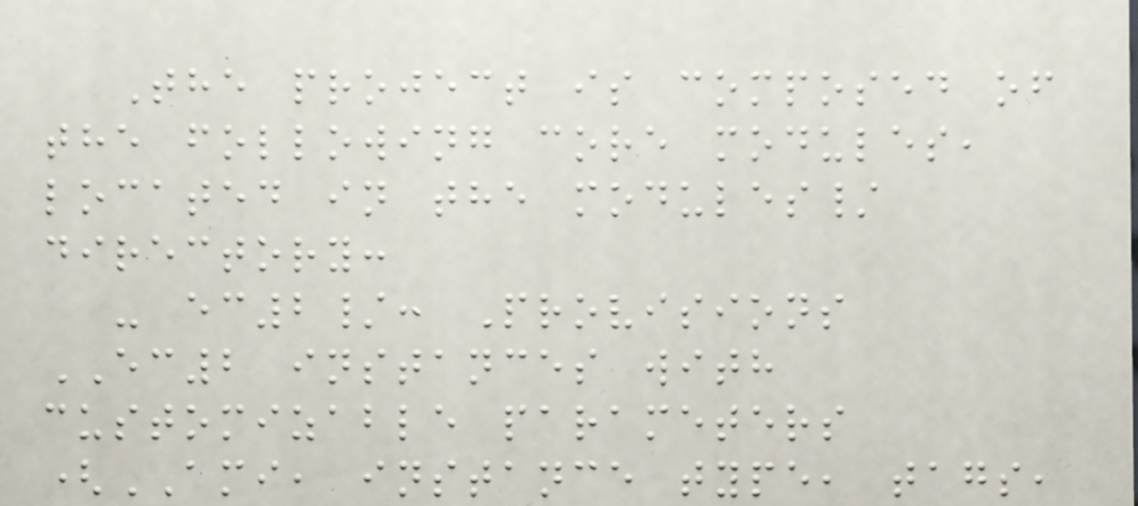The project is composed of
the following core modules,
located in the modules/
directory:
- ec2/: Provisions
EC2 instances with
customizable parameters
(AMI, instance type, tags,
